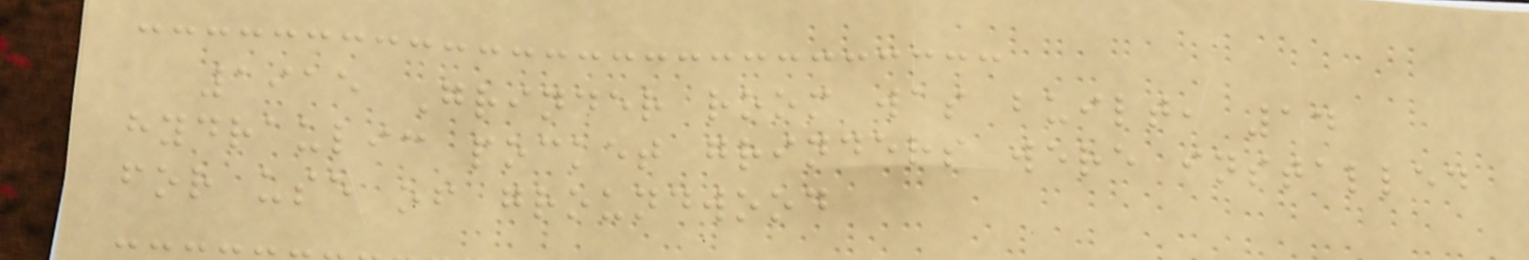1915 Grinder room was built, 14
hydraulic pocket grinders were installed
for use of groundwood
